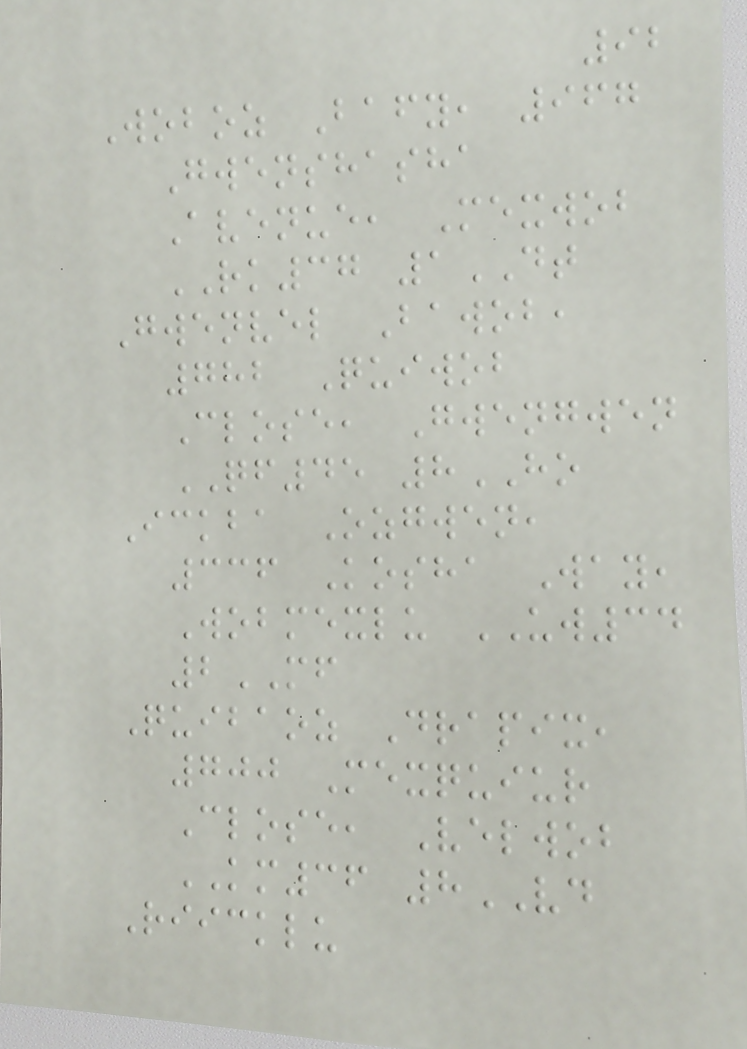92
Woboz Bafy, 967
Gwenshasha
Avenue, Mexwob
RK37 1DT
Gwenvel Bawob,
782 Quiwob
Close, Gwengwen
QF45 8HO
Ickba Ozgwen,
336 Kosha Way,
Wobmexlu UW34
2MF
Quibaoz Drapix,
700 Mexquiur
Close, Velwob
KM36 8VD
Riicklu
